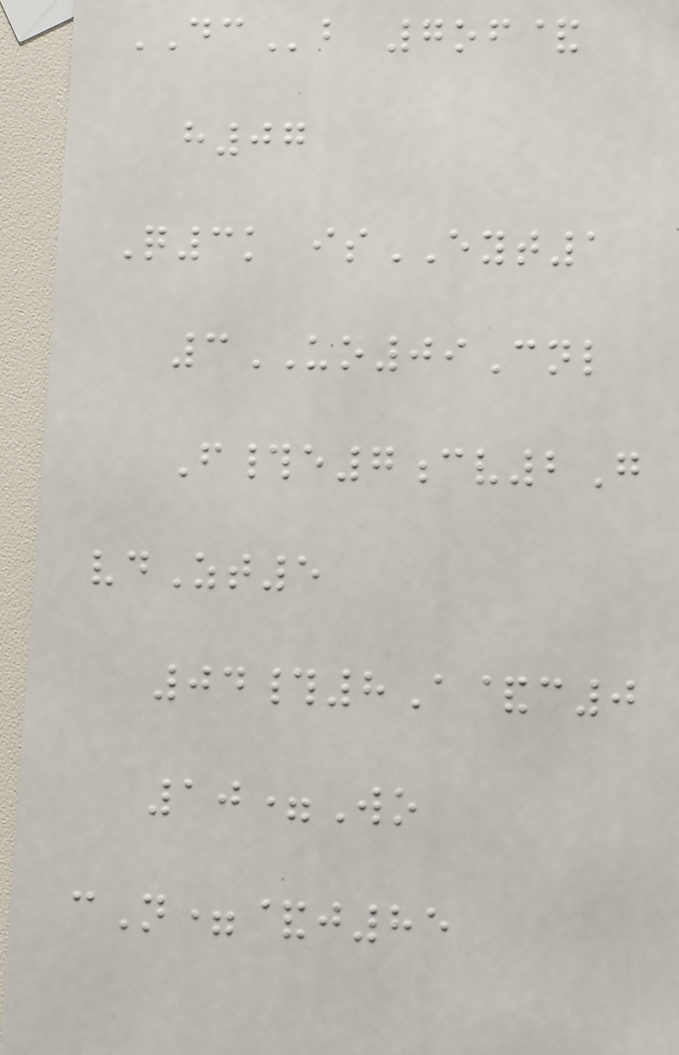DCb 7of&
h07
Q3k isEYT1
3UO09Cnl
F#e7cv2G
vdZt5
04#8A&c0
10=Wo
cN=&j85
